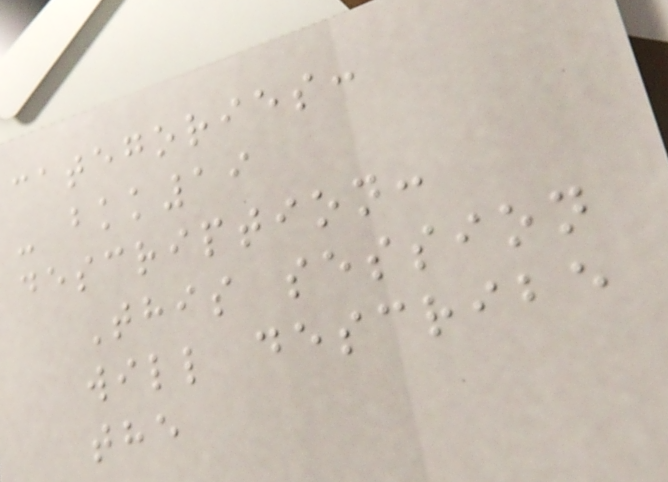categories:
- bkk19
description:
This session
will describe
the
